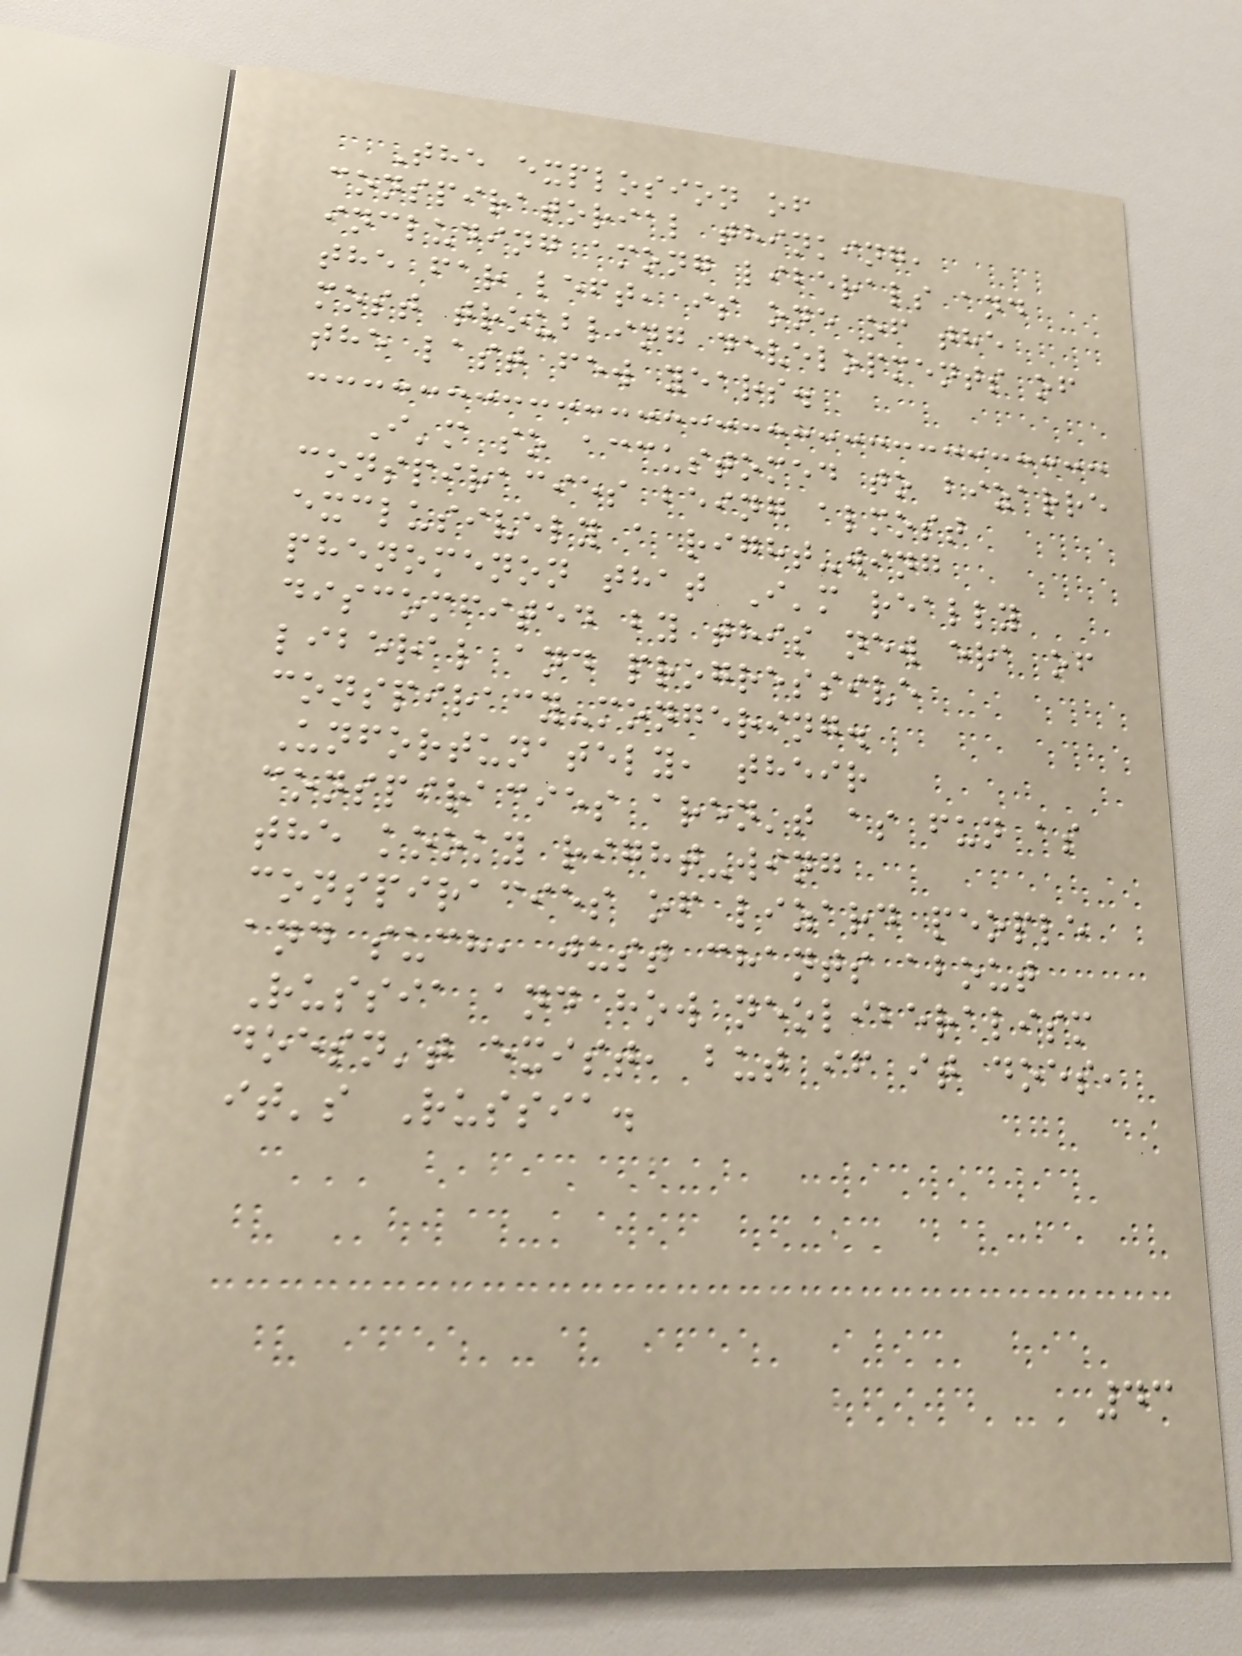The explosion of
conspiratorial thinking,
including among liberals and
the far left, is one of the
most troubling developments of
the last few years.
I'm so accustomed to bizarre
conspiracies being almost
exclusively a right-wing
phenomenon that I'm really
discomfited by this new era of
liberal and progressive
conspiracy-mongering.
Unfortunately, their
conspiracies aren't as fun as
the kooky right-wing
conspiracies of lizard people
and such, just chants about
Russia and how neoliberalism
doesn't exist, but if it does,
it's Russia.
43
